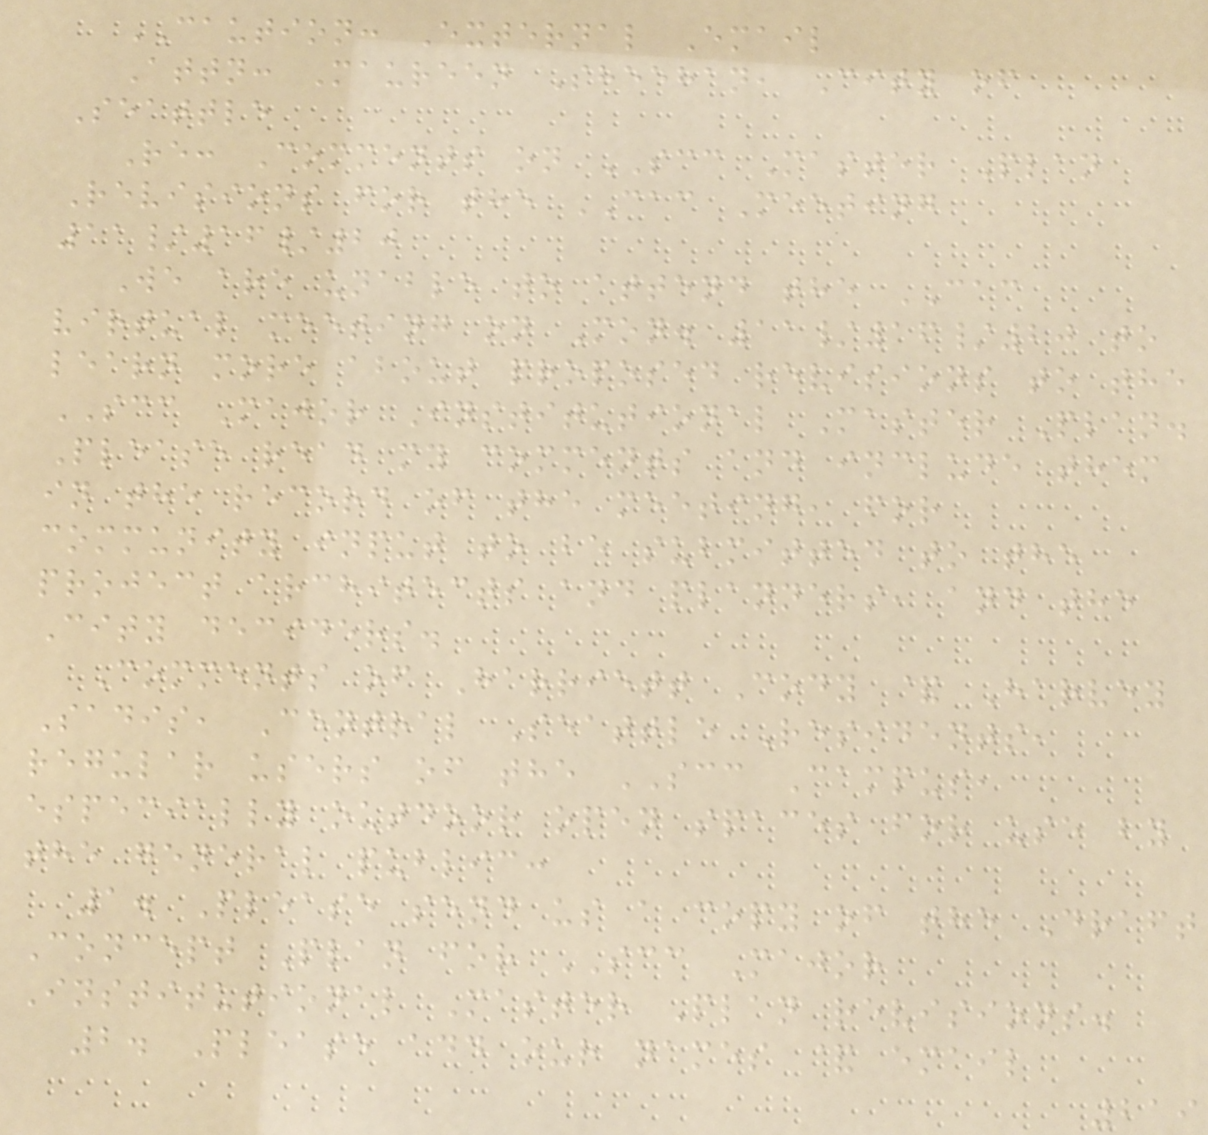CAUTION: External Email
Attn: Maureen Sheehan, City of
Seattle
Re: Comments on SCC Master Plan
Revisions for the CAC Meeting
11/16/20
We are unable to attend the CAC
virtual meeting on Mon. 11/16/20 to
learn more about proposed revisions to the
SCC Major Institutional Master Plan.
Please read my comments and include them
in the record of the meeting, for
community input to be submitted to the
project architects and planners, and the
City deciders.
Comments of Harriett Cody & Harvey
Sadis, Central Seattle Residents,
regular users of the SCC Campus,
especially outdoor open spaces for use by
the general public:
1. Please send us a copy of the Draft
Concept Plan for SCC Major
Institutional Master Plan revisions.
2. Please add our names & email
219
